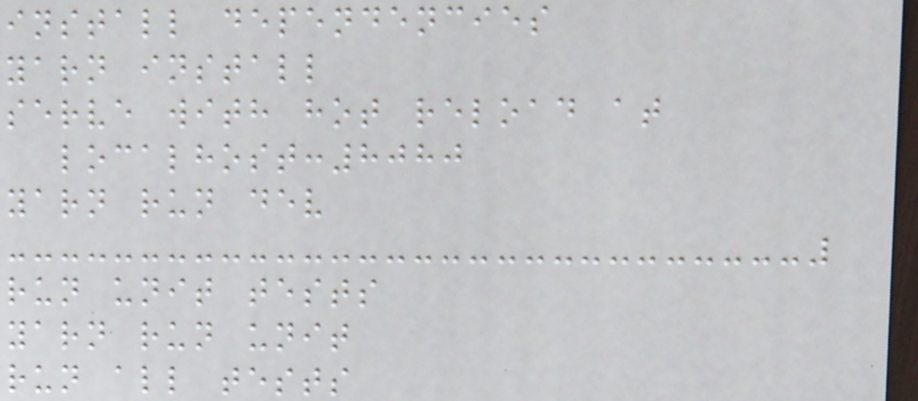install dependencies
yarn install
serve with hot reload at
localhost:8080
yarn run dev
run unit tests
yarn run unit
run all tests
